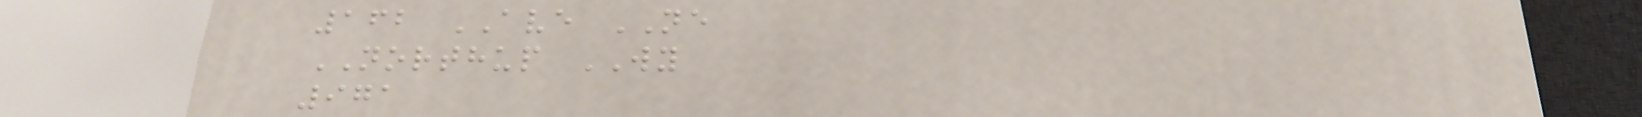162 AVE NE
NORTHUP WY
971
